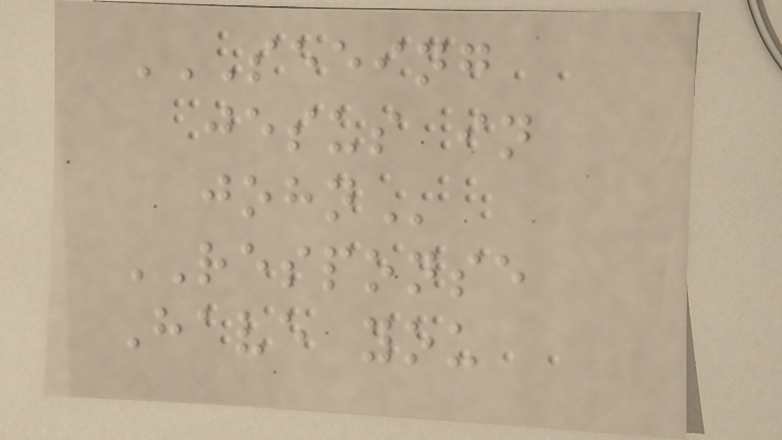SEEING
JESUS IN
JOHN
RESPONSE
Have you
